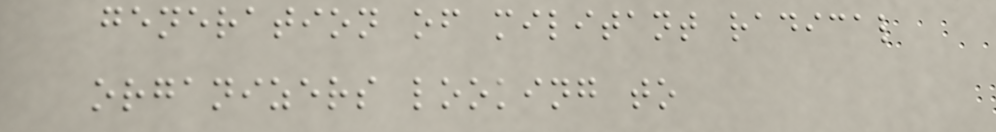generation of militant radical
organizers looking to
